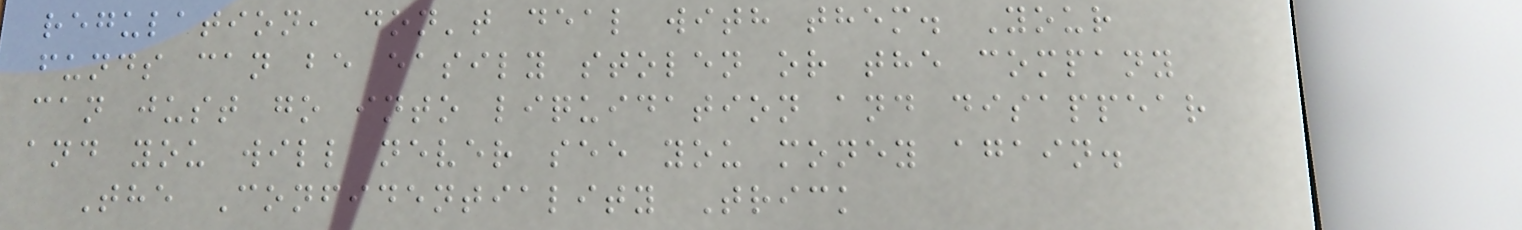regulation, don't deal with them. Your
funds can be easily stolen or the company
can just go into liquidation and disappear
and you will never see you money again.
The Confidentiality Trick
